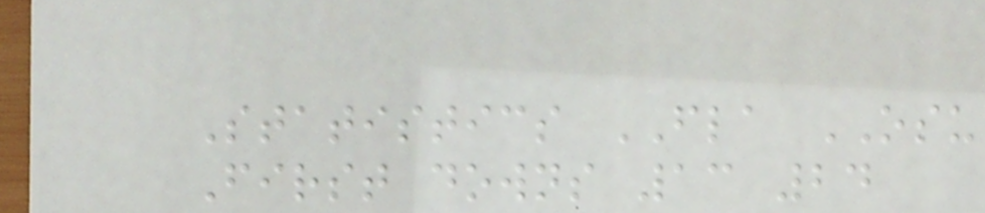Statistics FLA OSU
First downs 13 24
